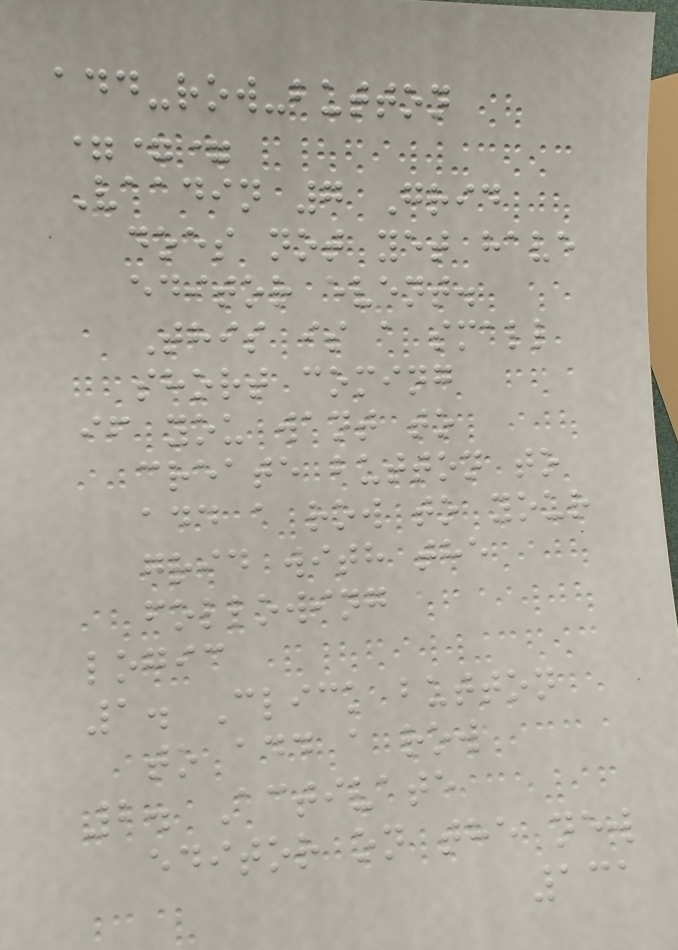add-row-button
===
Vaadin 7 Grid
does not yet have
editor event.
This is a small
short coming
if you want to
create button to
add a row to your
grid with the
following
logic
1. Click button
to add a row
2. Activate
editor on the new
131
